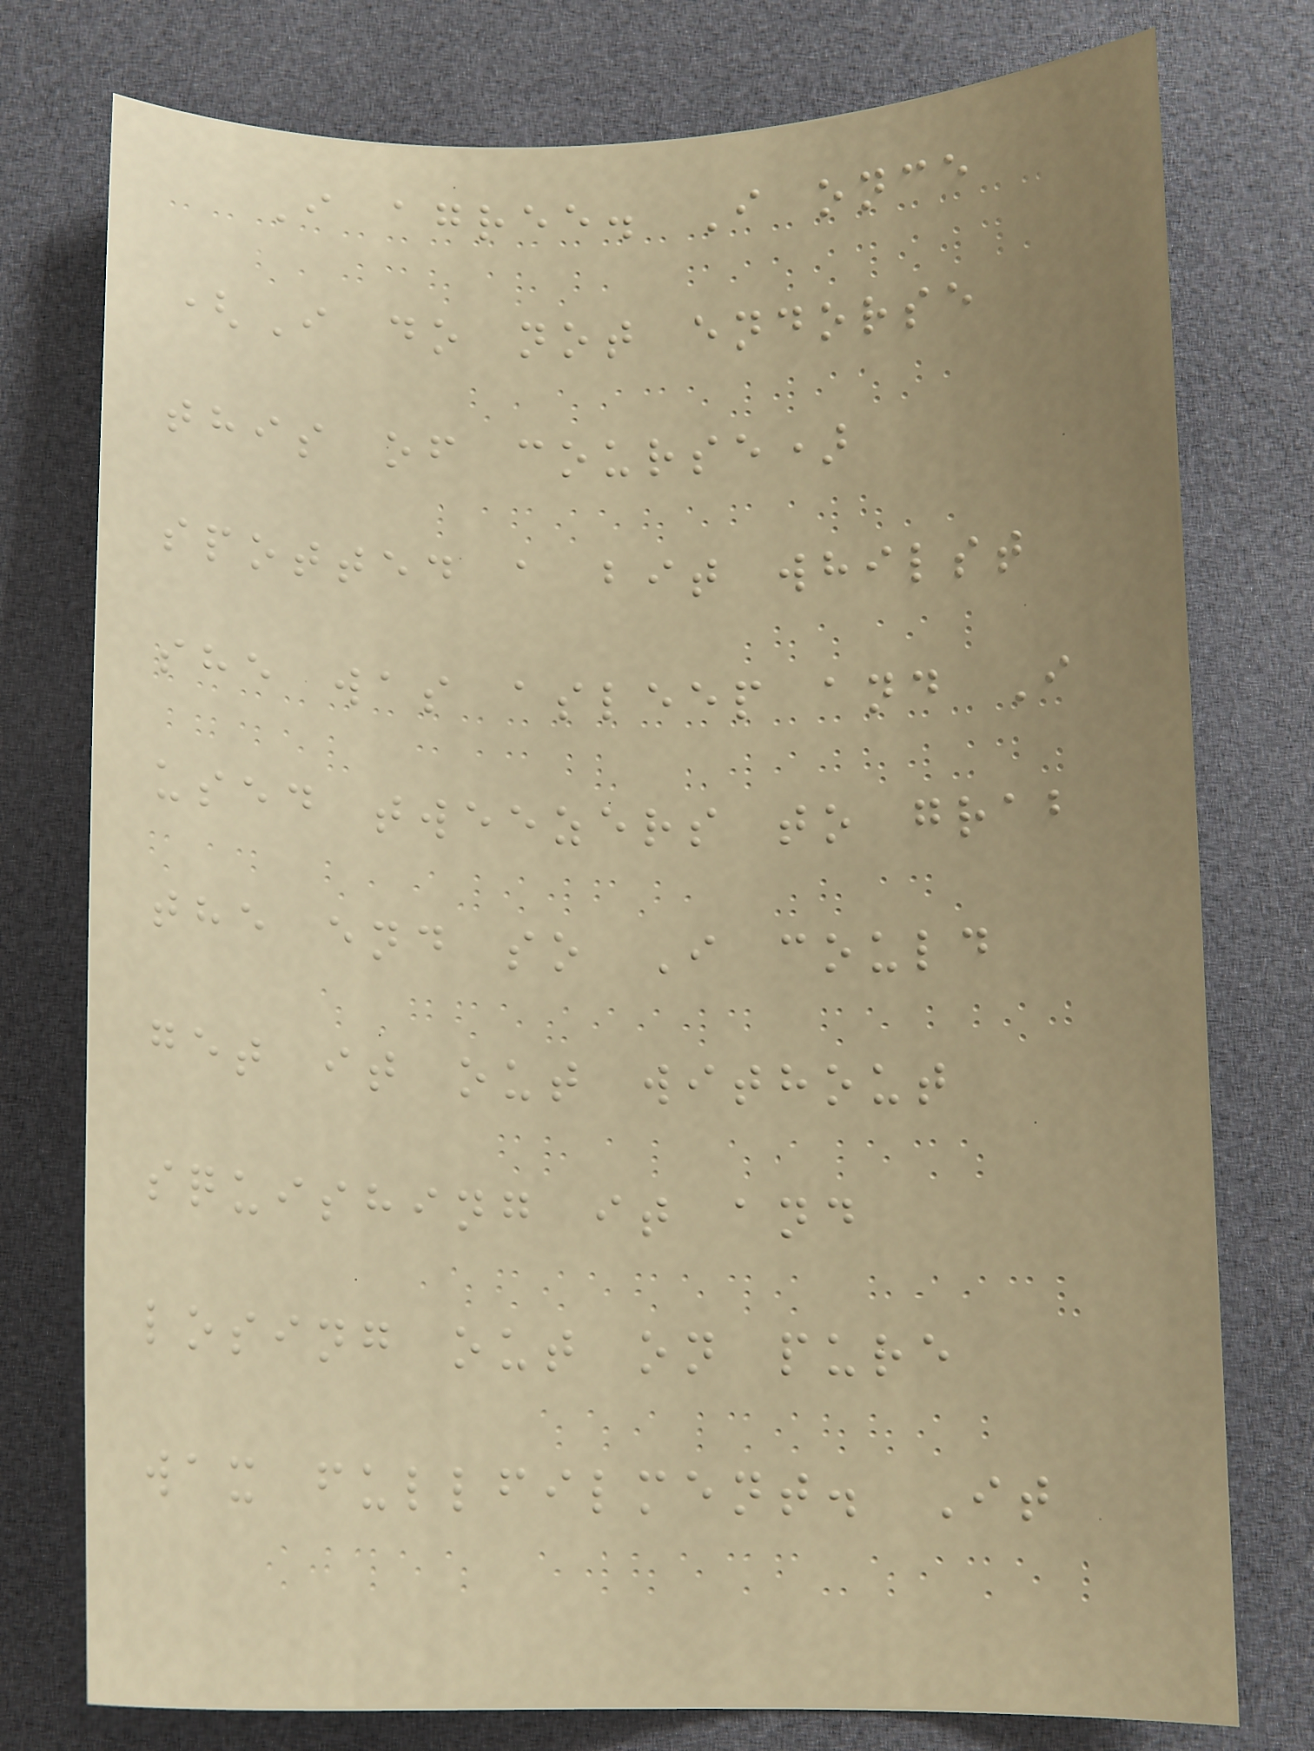I agree. I once
(I do not endorse
this of course)
spotted a bit whilst
she was asleep and I
used tweezers to grab
the end so I could
get it out without
squishing it and
losing out on pure
wax fullfilment. It
